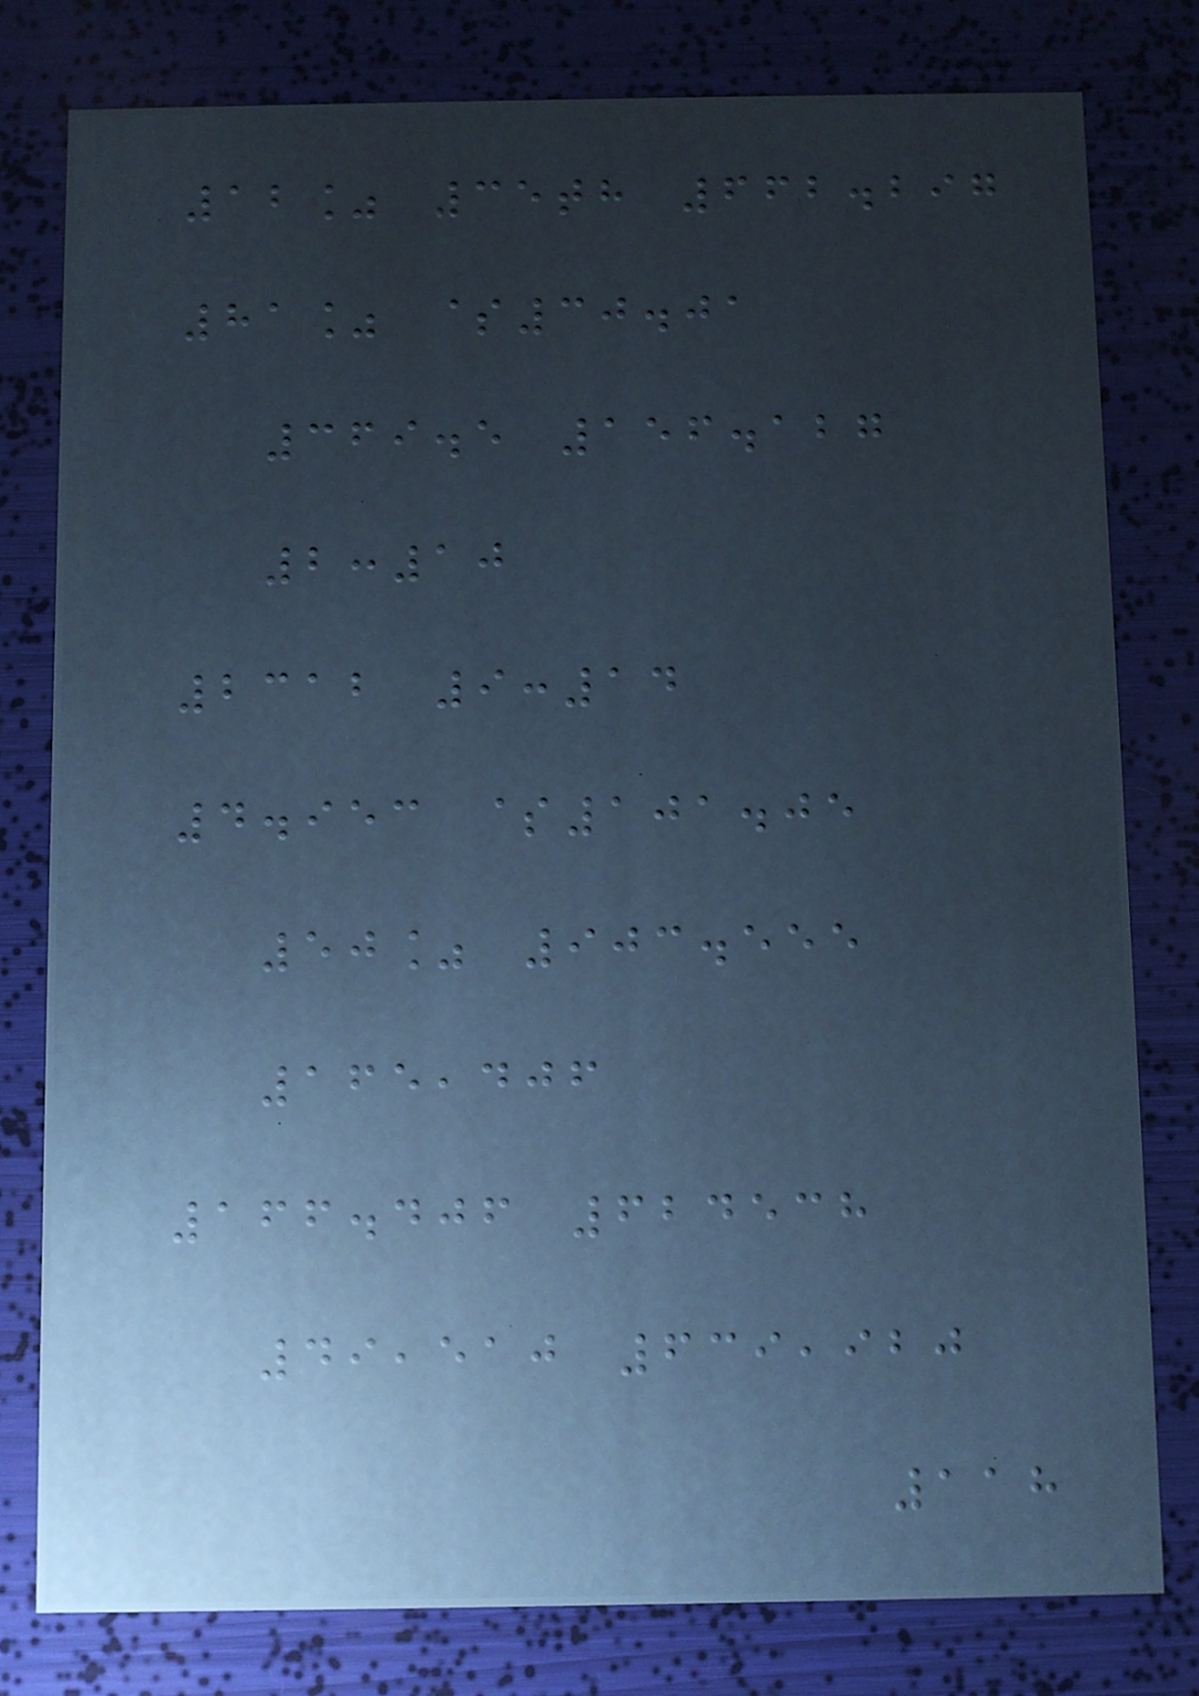12% 35th 662.297
81% $30.01
369.5 156.127
2:10
2312 9:14
4.953 $101.05
50% 903.555
165,406
166.406 624538
49,510 639,920
118
